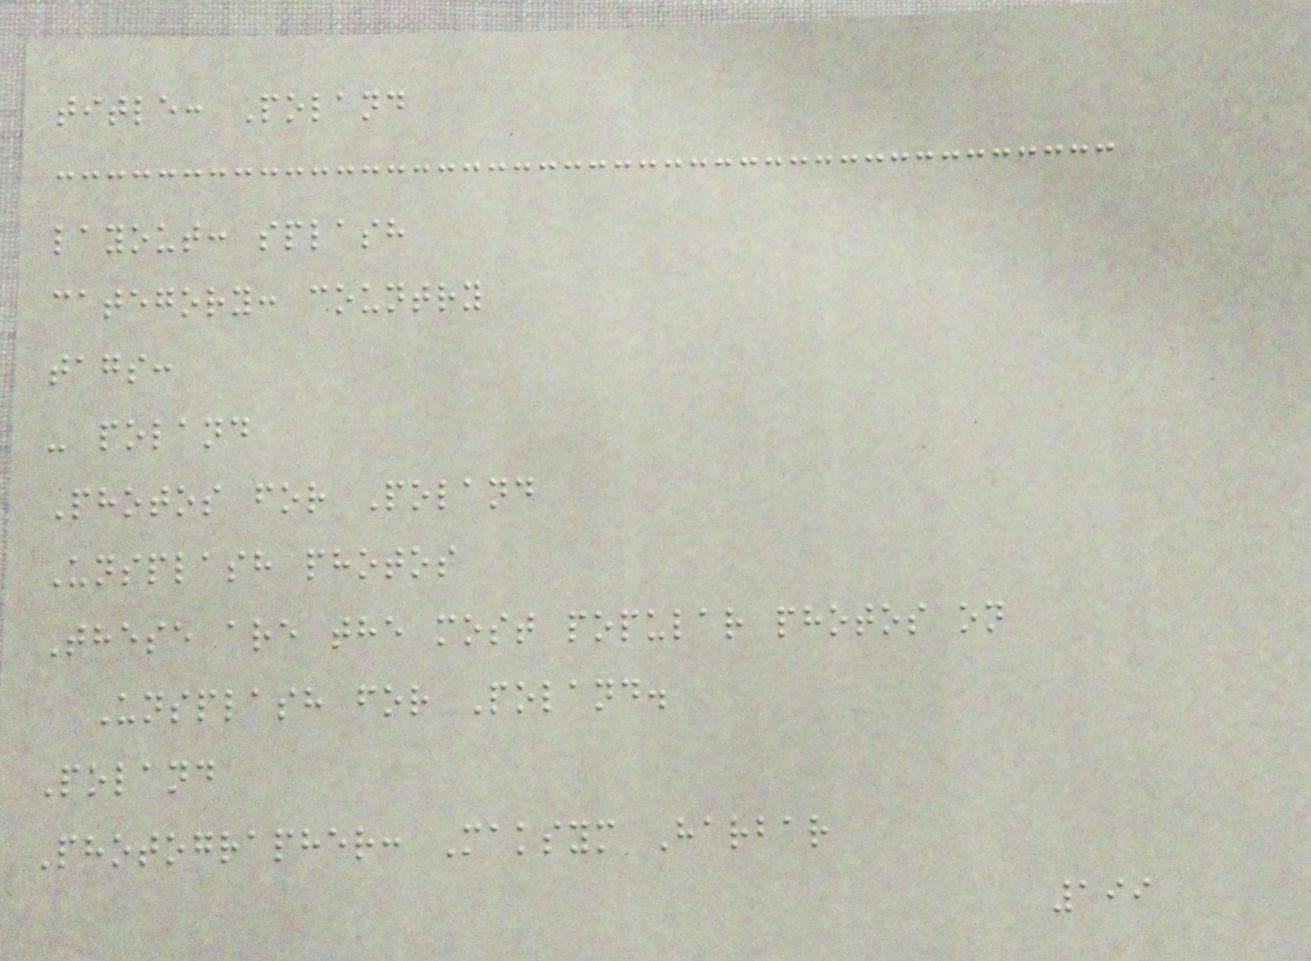title: Poland
layout: splash
category: country
tags:
- poland
Photos for Poland
Unsplash photos
These are the most popular photos on
Unsplash for Poland.
Poland
Photographer: Maksym Harbar
199
